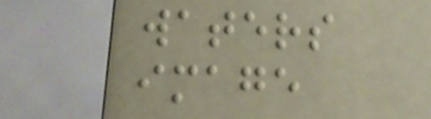waters
image
